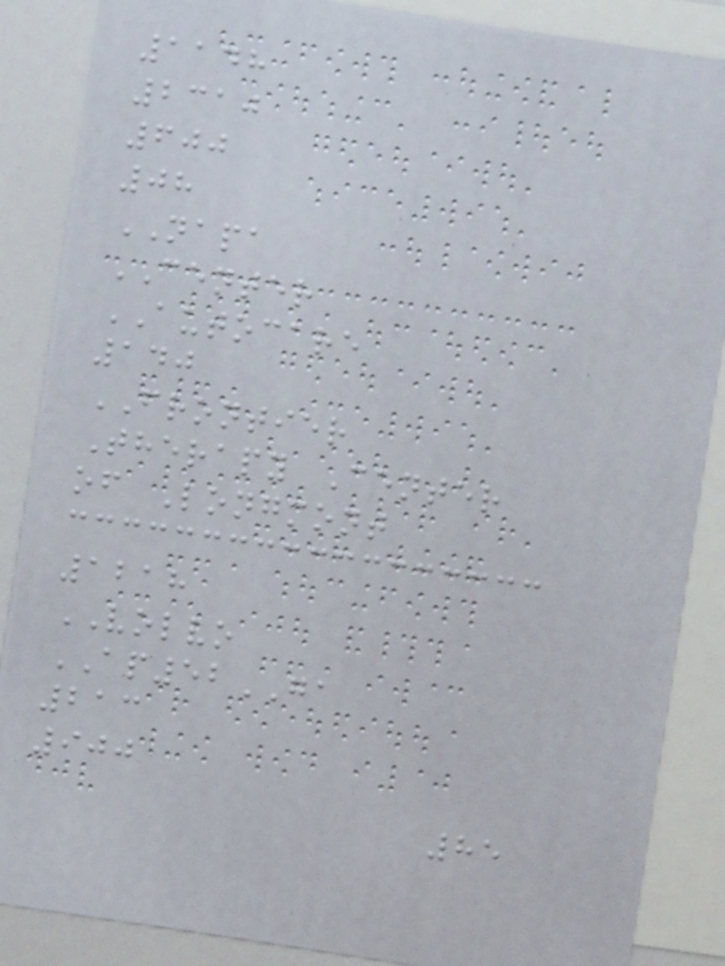1148
2310
600
08
NAPA
CENTER
AUTOCARE
140
FRONTIER
Therapy Center
of Longmont
1218
VOLVO
AP52GA
213
900
85
